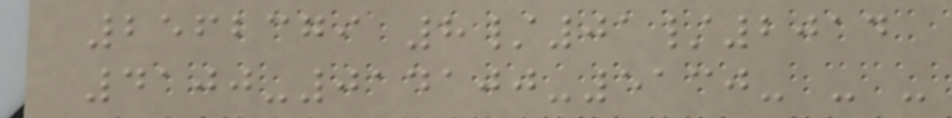2562379 8/01/2014
4100-014100-5130- - -
